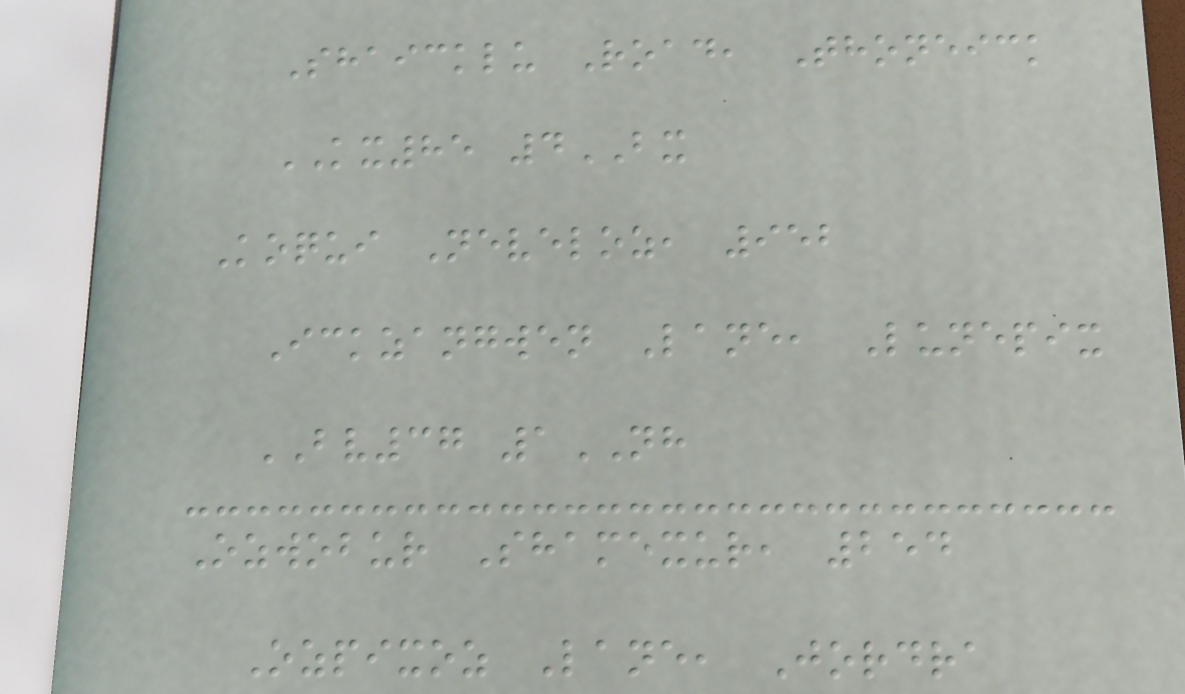Shaicklu Road, Thoneick
KX85 4BX
Koqui Neveloz, 952
Ickzangwen Lane, Lunepix
BV37 1NH
Ozwobur Shamexur, 254
Ozpixoz Lane, Jordra
